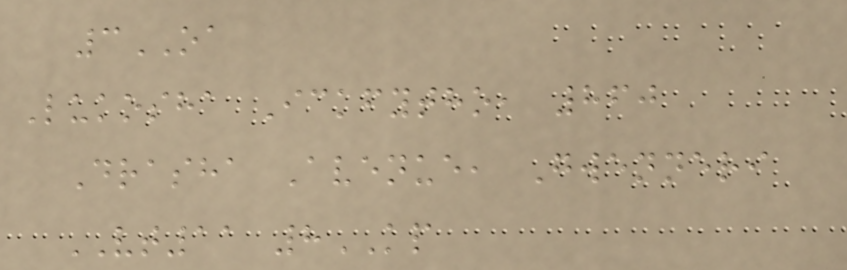3OA
Lukosha Ickfytho, 860
Drasha Avenue, Gwenneri
VT11 8KP
